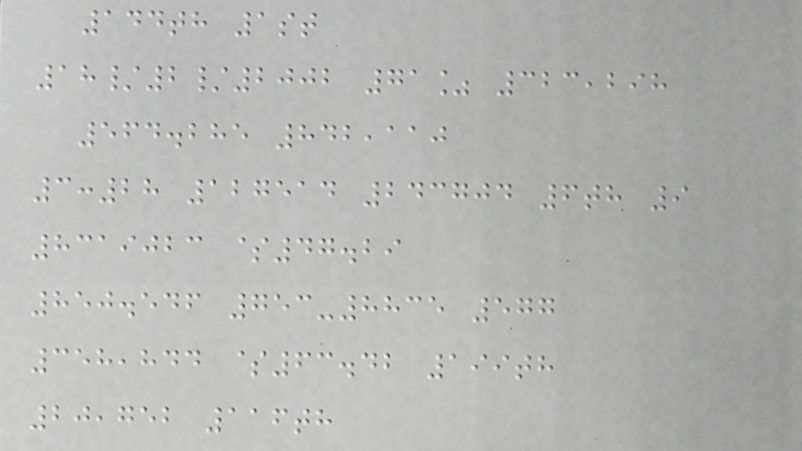144th 1st
18/2/2002 71% 323,298
564.285 842,110
3:28 127514 243704 6th 9
8319023 $47.29
850.546 753-8835 577
358,844 $63.42 199th
20,752 116th
